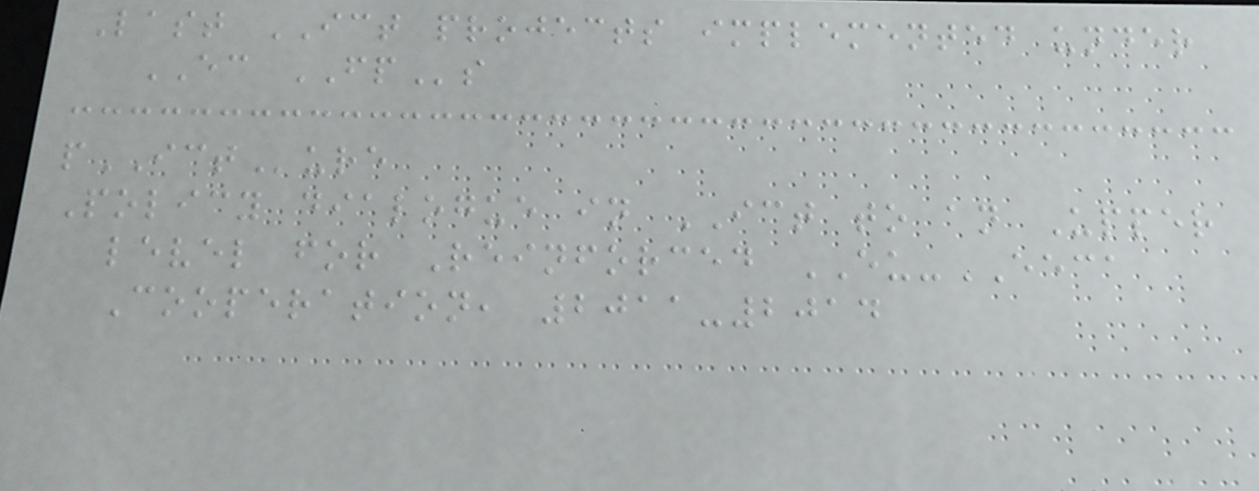Last ICT projects implemented under
EC FPs
pICTure
Policy dialogue in ICT to an Upper
level for Reinforced EU-EECA
Cooperation, 2011-2014
